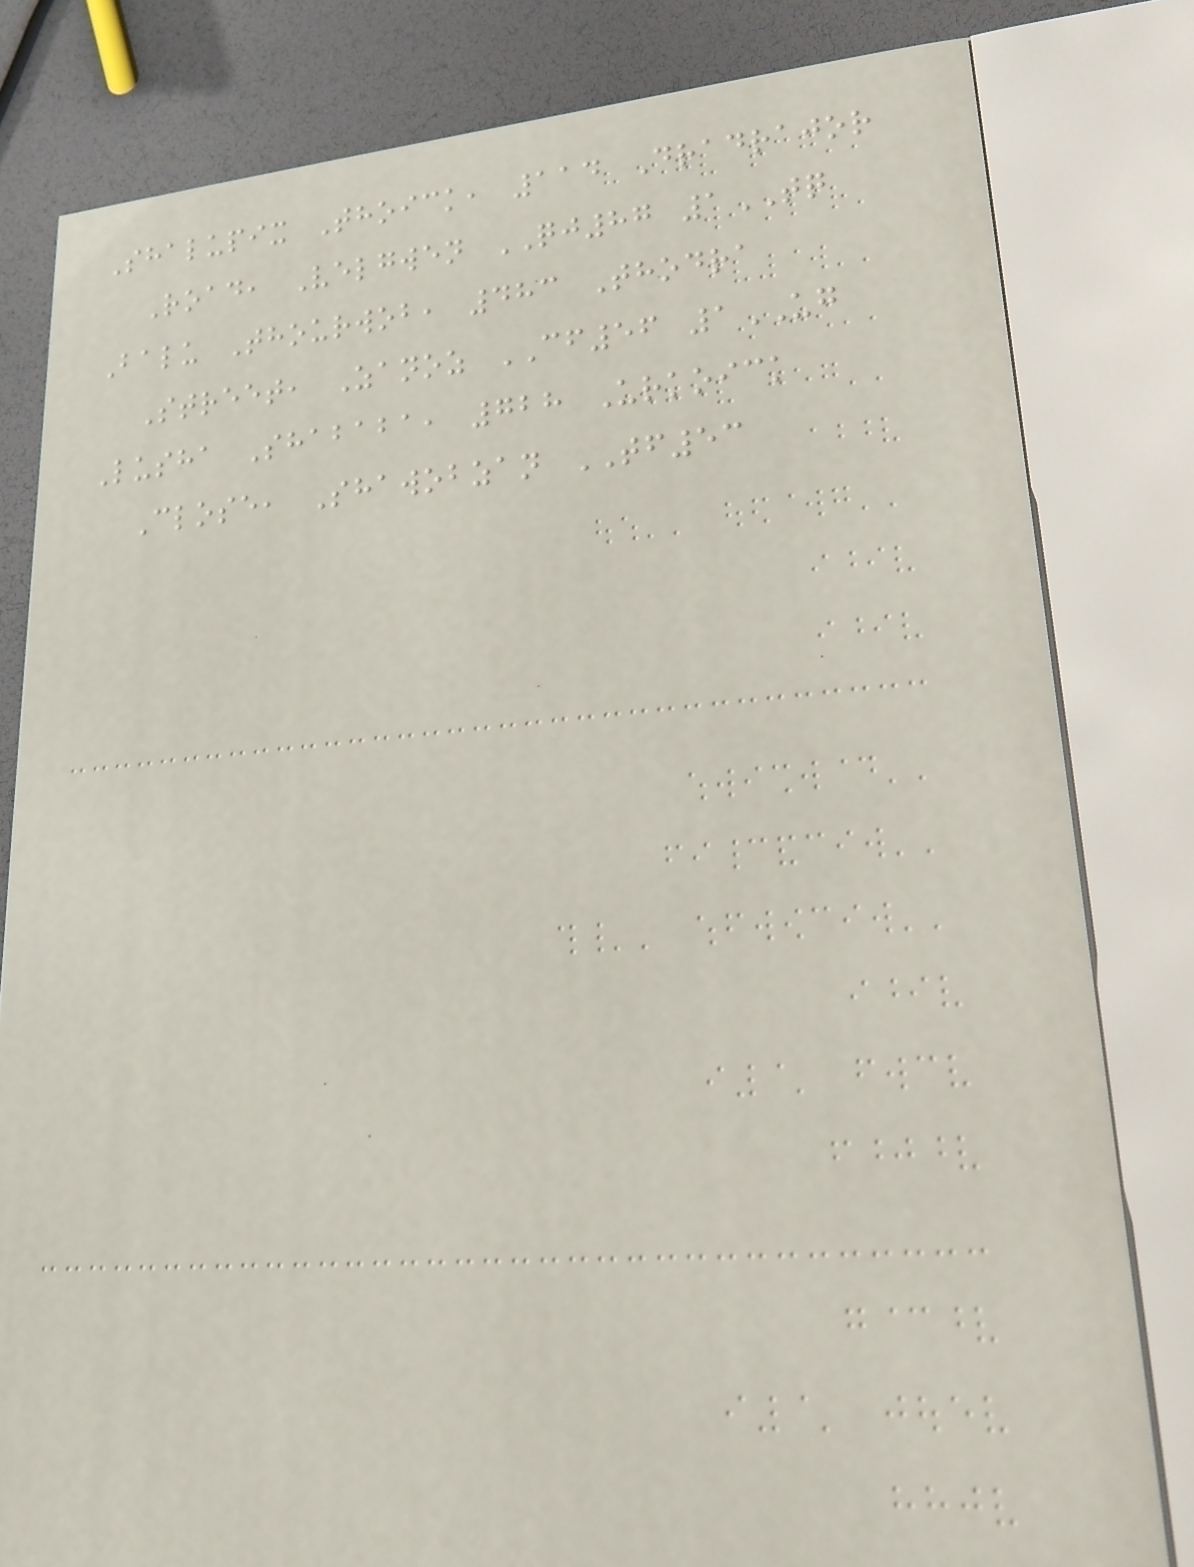Shalupix Thoick, 114 Dradrajor
Road, Velgwen QJ87 1TQ
Balu Thourwob, 483 Thodra
Street, Zanoz CF56 1UG
Lusha Shababa, 728 Urkoick
Close, Shawobzan TF53
